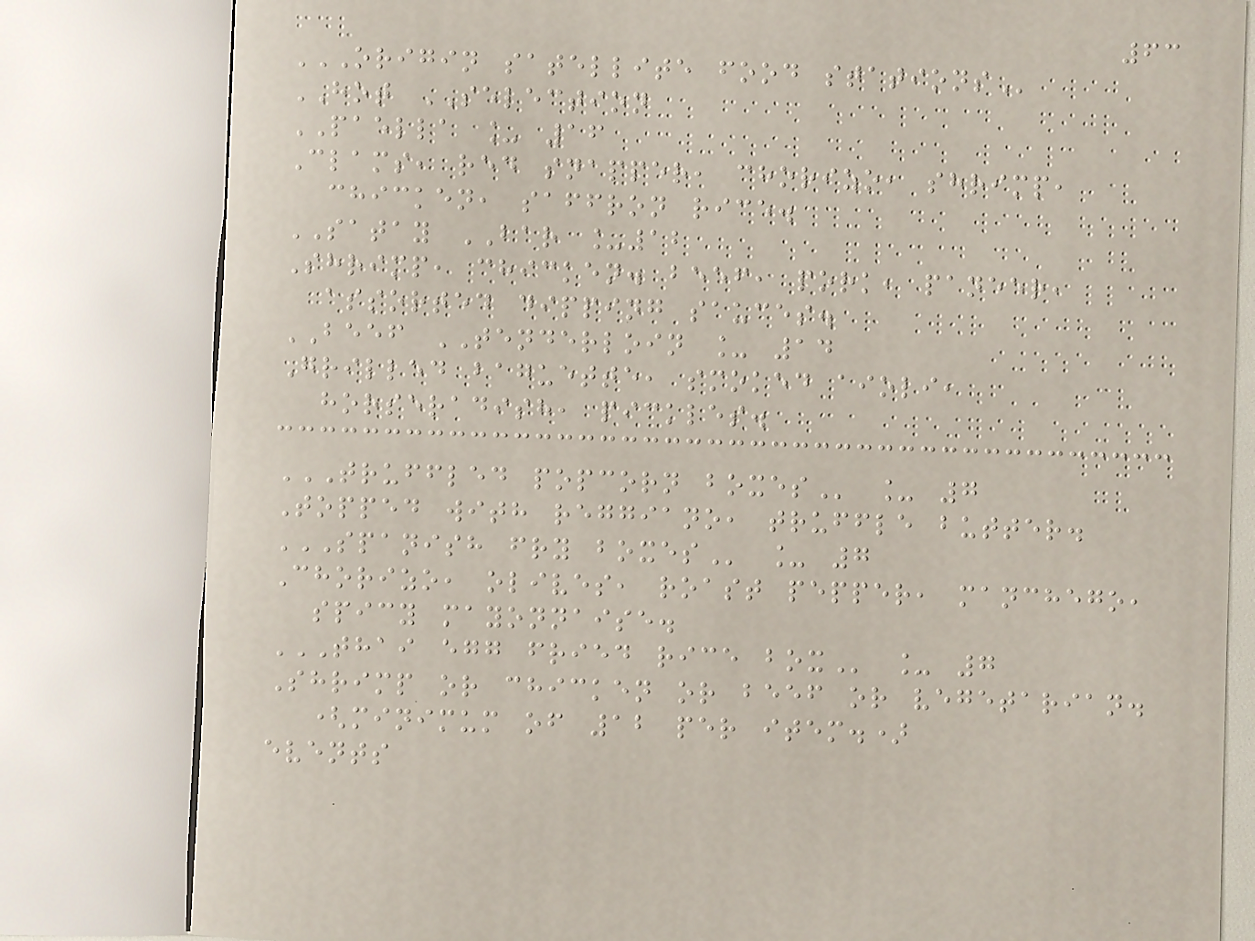63
ORIGIN SATELLITE FOOD STATIONS
HOT SELECTION
PAELLA _ 16
Clams, red snapper, chorizo, shrimp,
chicken, saffron rice.
SATAY BAR _12
Shrimp, chicken. beef, pork, paneer,
assorted dipping sauces.
BEEF TENDERLOIN _ 14
Grilled baguette, smoked aioli,
horseradish, pickles.
TRUFFLED POPCORN BOXES _ 7
Topped with reggiano, truffle butter.
SPANISH FRY BOXES _ 7
Chorizo, olives, roast pepper, manchego,
spicy mayonnaise.
THAI EGG FRIED RICE BOX _ 7
Shrimp or chicken or beef or vegetarian.
(minimum of 12 per item.)
events
